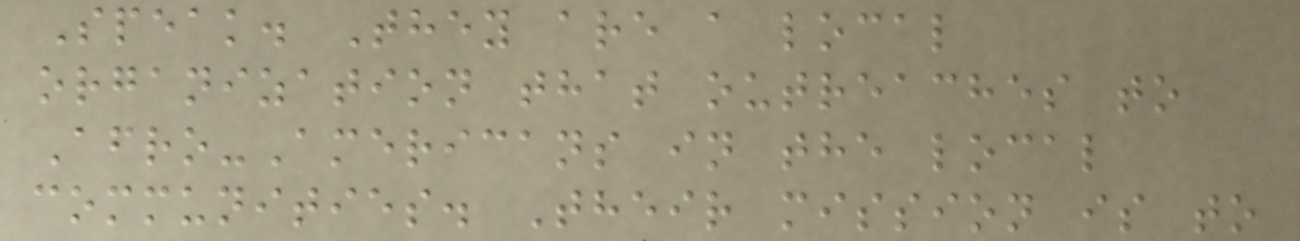Speak. They are a local
organization that outreaches to
Afro-Americans in the local
communities. Their mission is to
